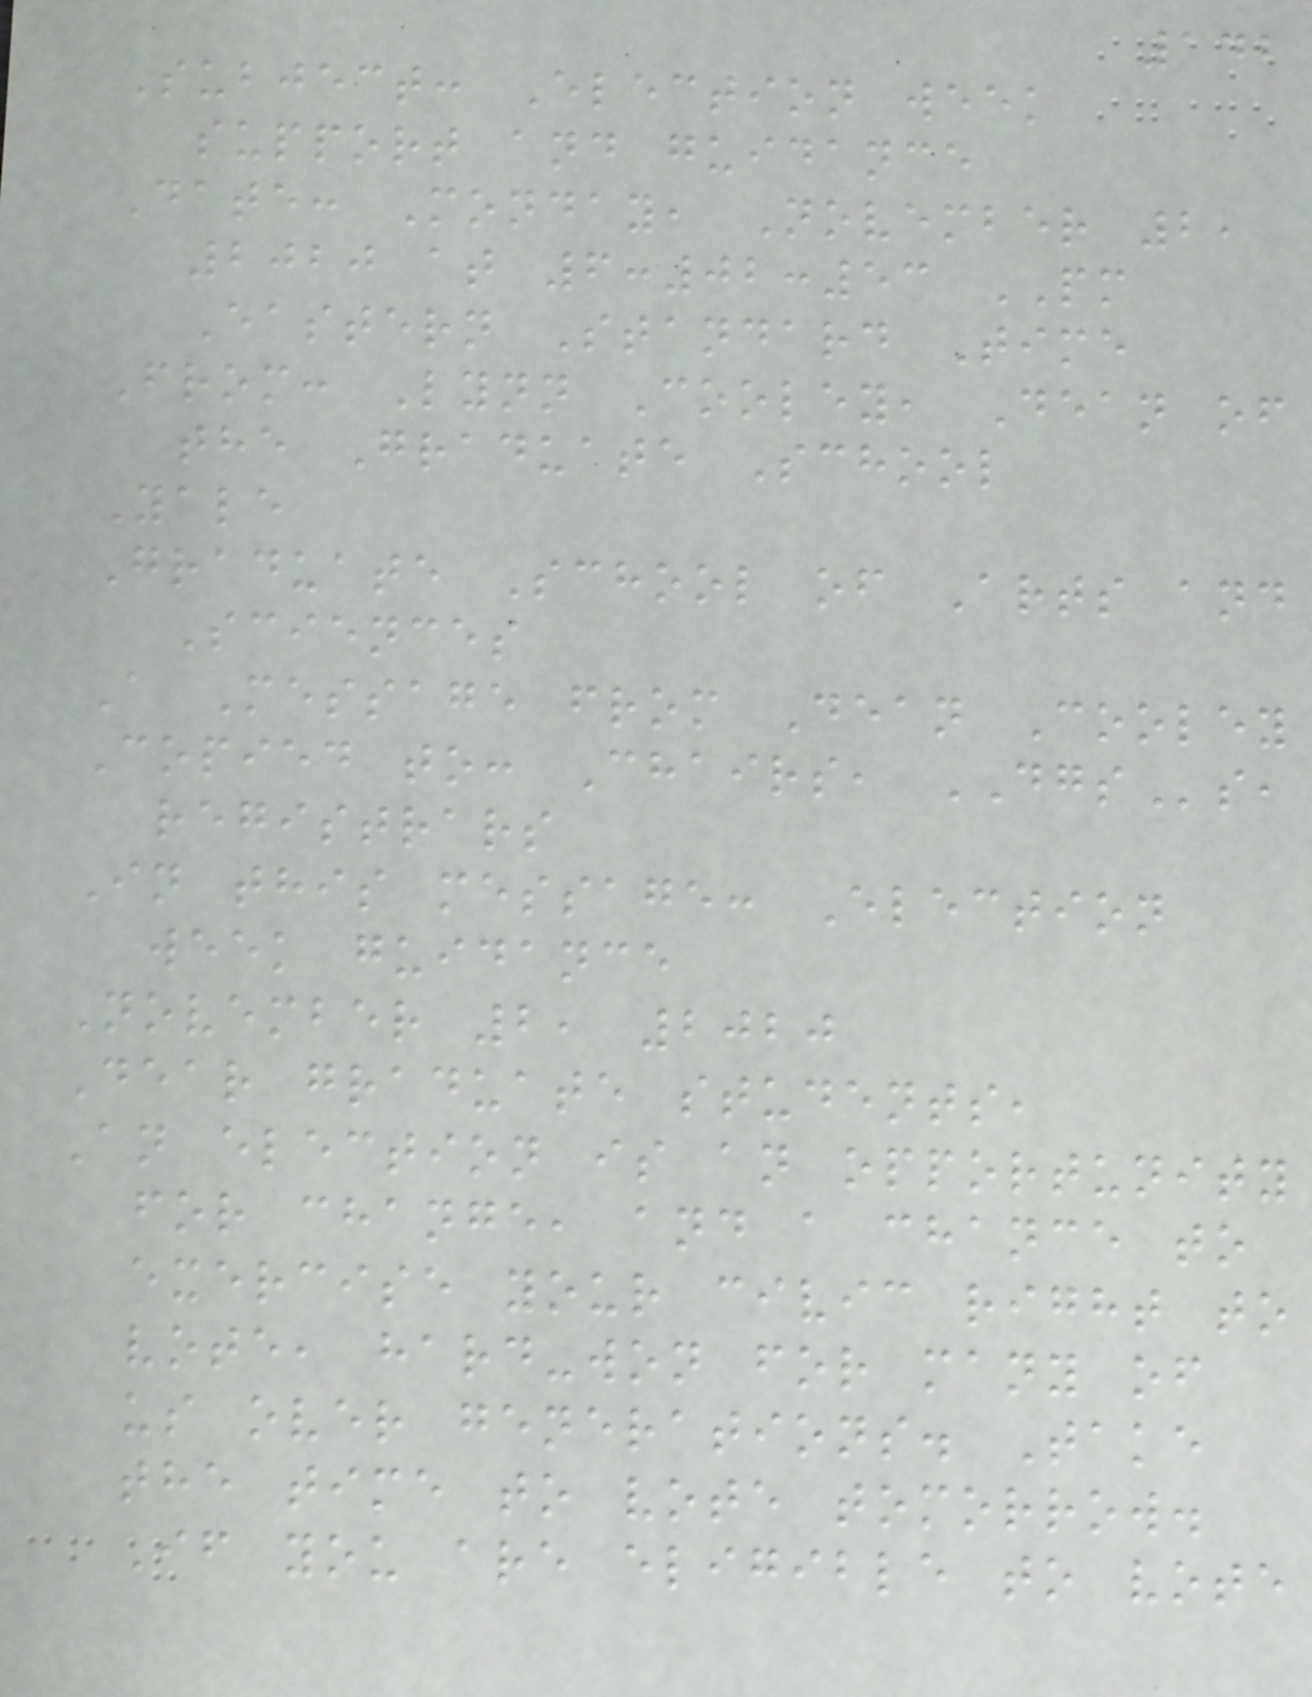142
Subject: Election week
support and guidance
Date: Monday, November 2,
2020 at 6:02:53 PM
Eastern Standard Time
From: Lynn Cooley, Dean of
the Graduate School
Yale
Graduate School of Arts and
Sciences
A Message from Dean Cooley
Copied to: Chairs, DGSs,
registrars
In this message: Election
week guidance
November 2, 2020
Dear graduate students,
An election is an opportunity
for change, and a chance to
exercise your civic right to
vote, hard-won for many of
us over generations. Take
the time to vote tomorrow.
If you are eligible to vote
